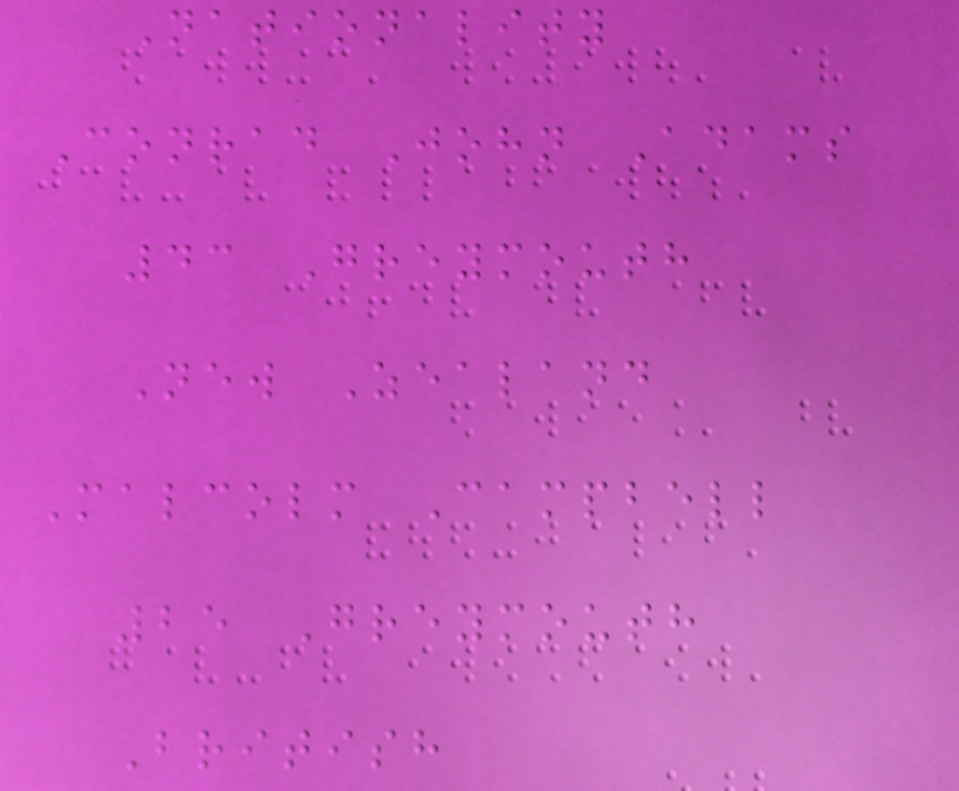Nationality
Conrad John Adams
43 Greymouth
New Zealand
Malcolm Campbell
25 Greymouth
British
